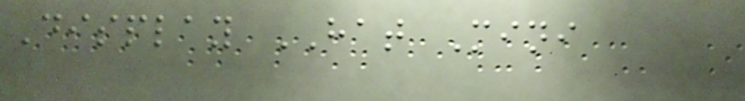Display HAT Mini
